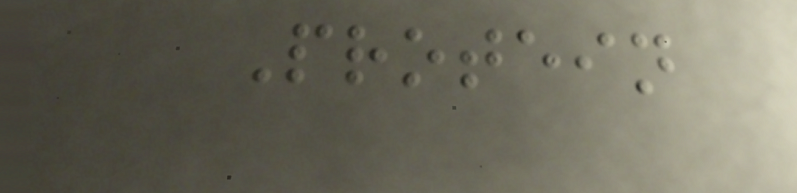Protein
